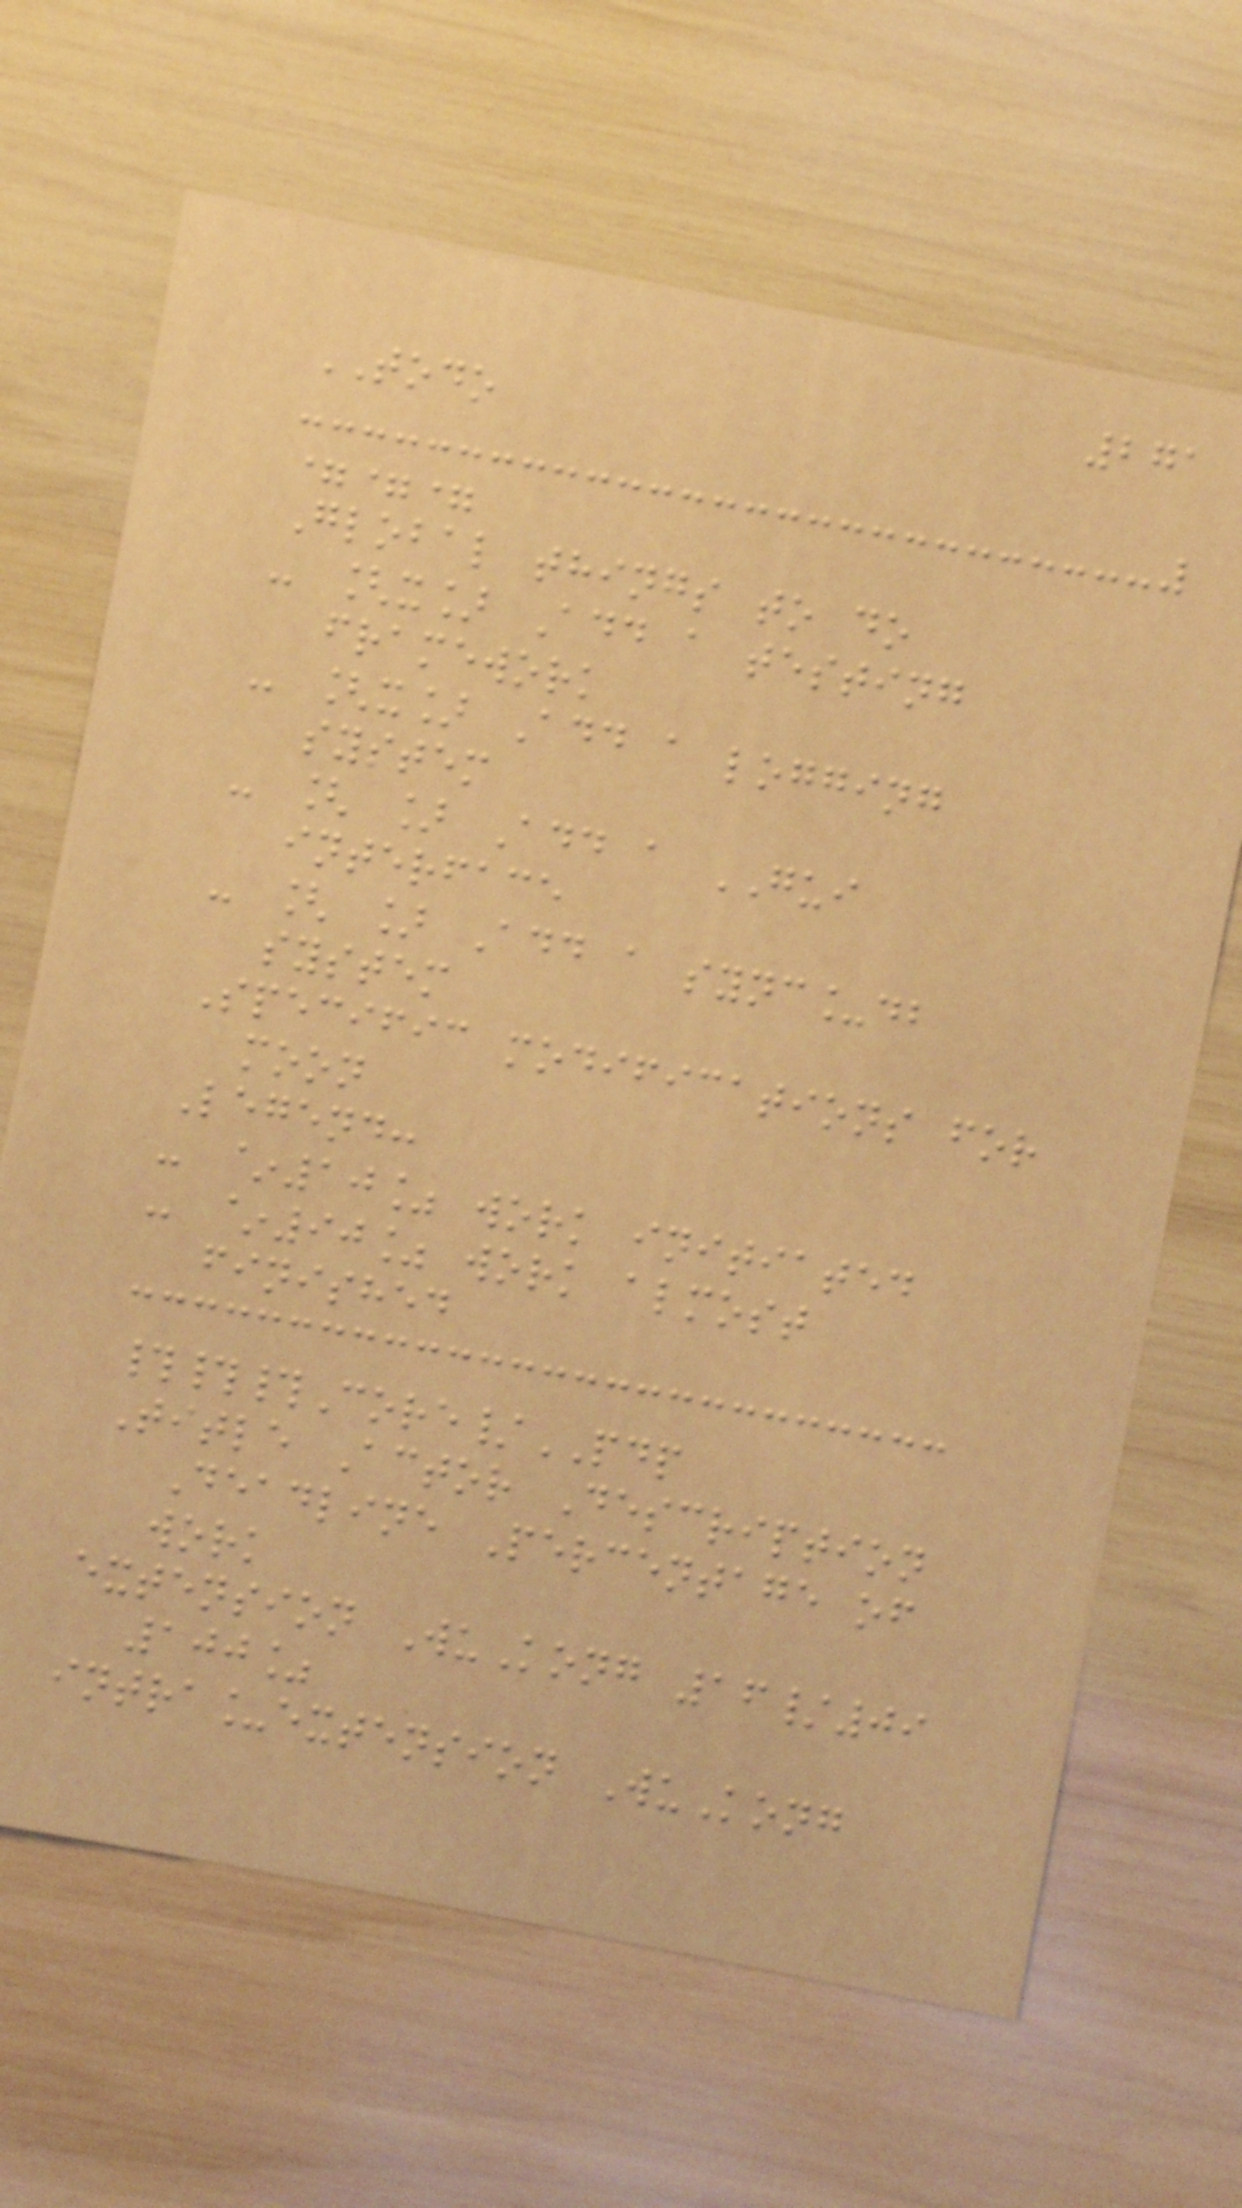271
TODO
===
Global things to do
- [x] Add a testing
framework
- [x] Add a logging
system
- [ ] Add a GUI
interface
- [ ] Add a sync_db
system
Specific modifications for
moon
Legend:
- ~10% work initiated
- ~90% work almost
finished
###Core/PDP
Title Actor Description
Deadline Percentage of
work
extension WuKong 16/09
100%
intra_extension WuKong
